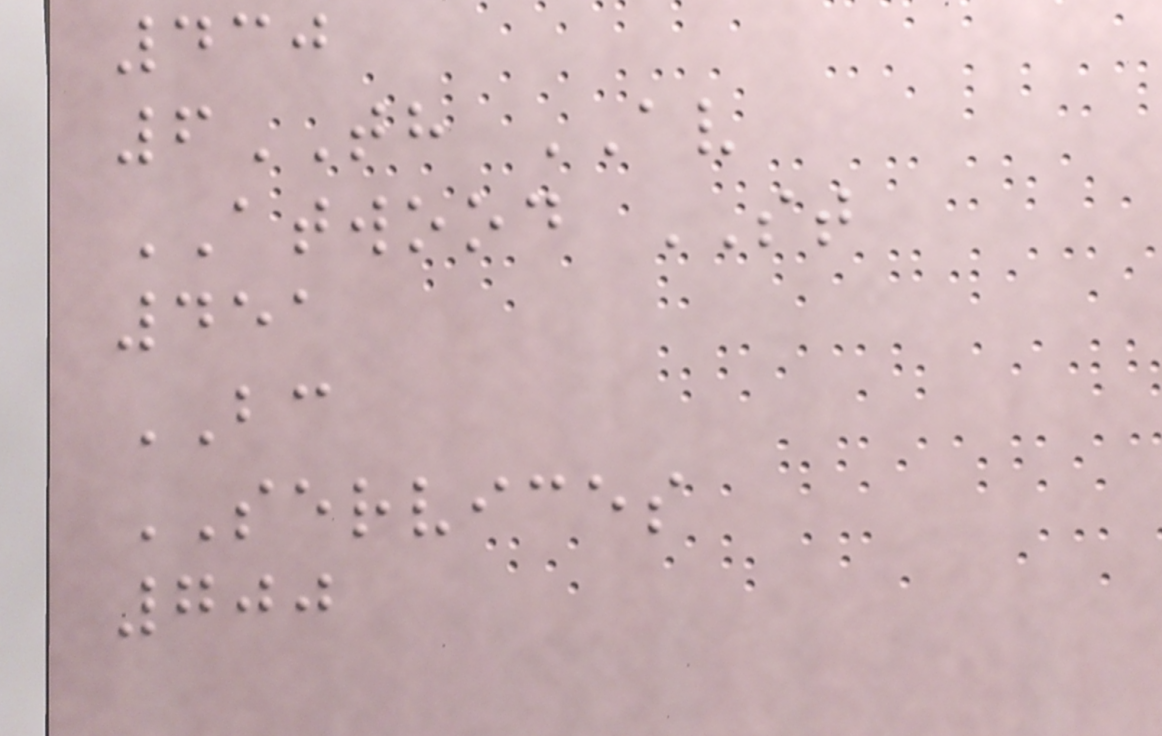430
6TH AV
ATWOOD ST
451
BC
SERVICES
700
